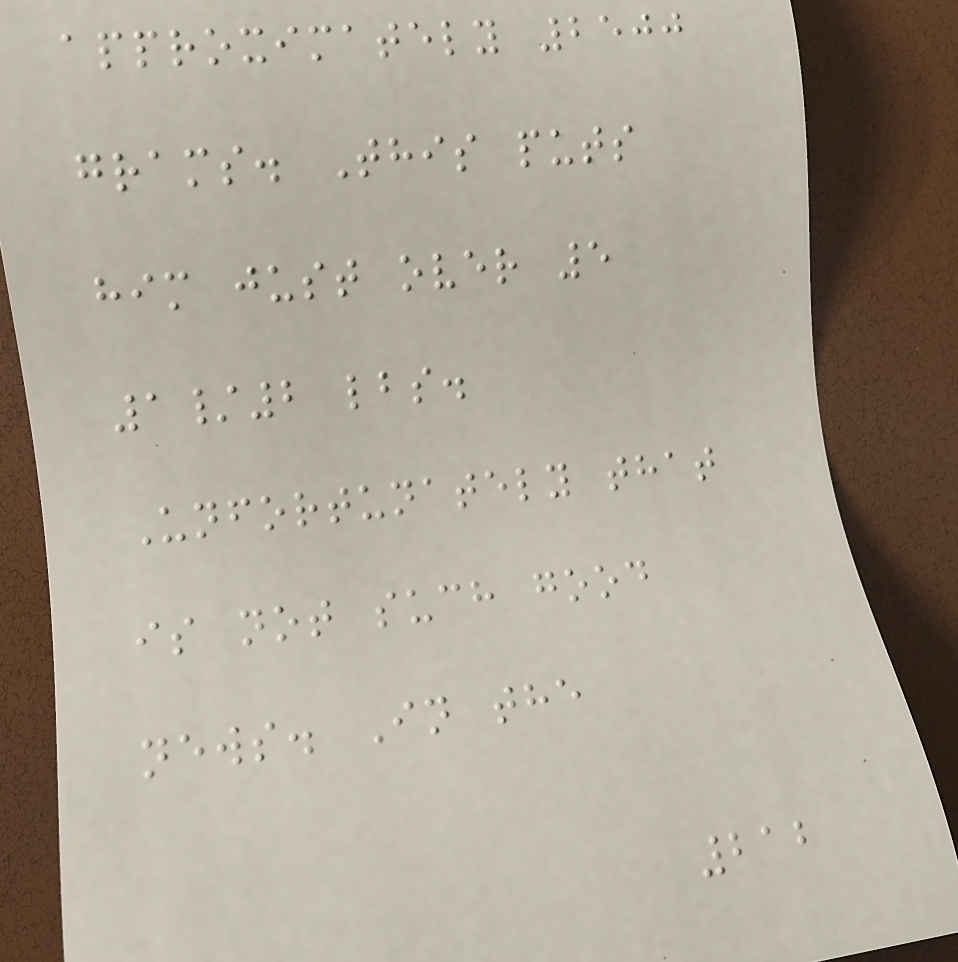approximately 2500
grams. This puts
him just over 5
1/2 lbs.
Unfortunately that
is not such good
news. In the
212
